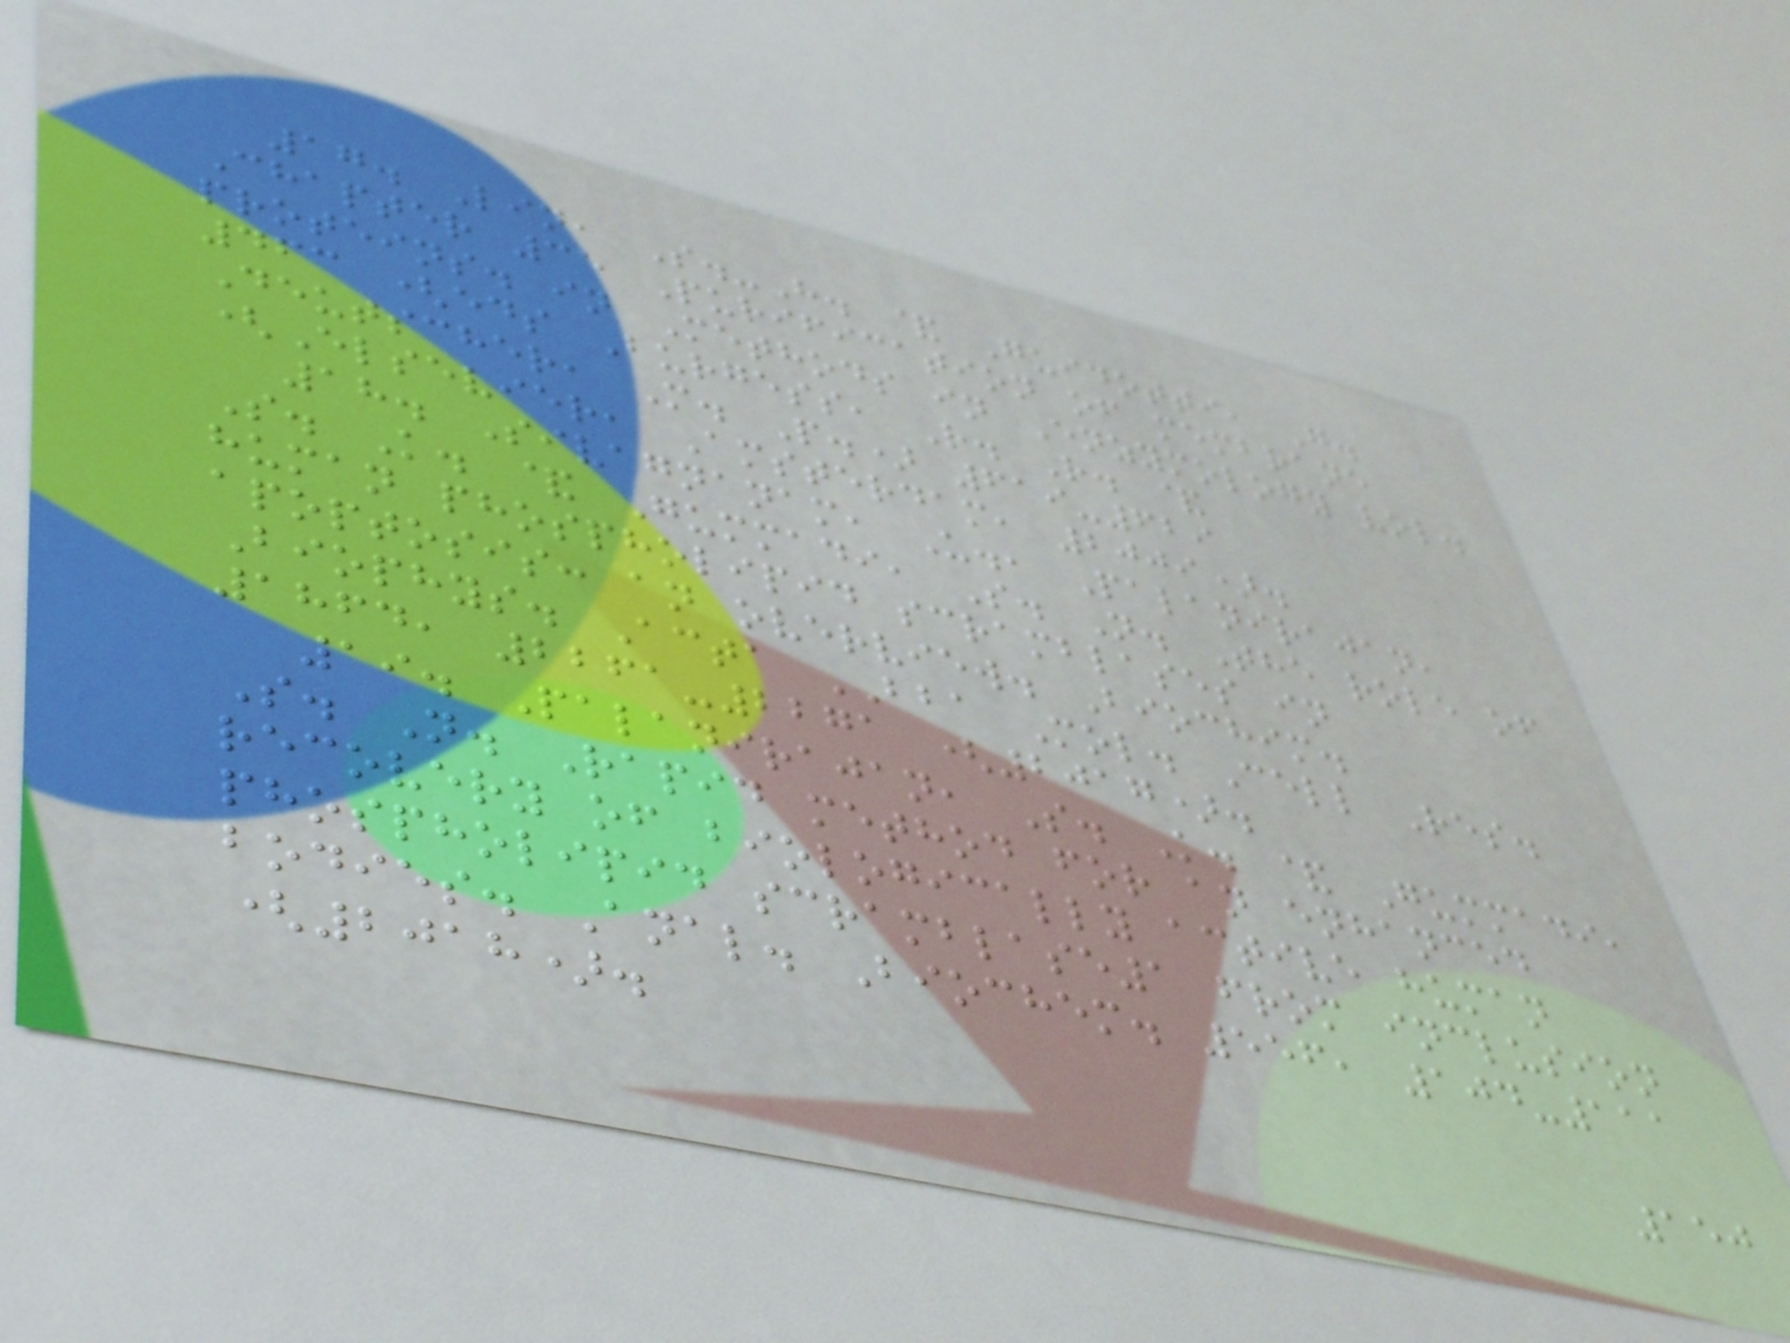17. Lin, S.-H. & Guidotti, G.
Chapter 35 Purification of membrane
proteins. in Methods in Enzymology vol.
463 (eds Burgess, R. R. &
Deutscher, M. P.) 619-629
(Elsevier, Amsterdam, 2009).
18. Sivagnanam, U., Palanirajan,
S. K. & Gummadi, S. N. The role of
human phospholipid scramblases in
apoptosis: an overview. Biochim.
Biophys. Acta BBA Mol. Cell Res.
1864, 2261-2271 (2017).
19. Palanirajan, S. K. & Gummadi,
S. N. Rapid method for an enhanced
recovery of biologically active human
phospholipid scramblase1 from inclusion
bodies. Anal. Biochem. 556, 104-111
(2018).
150
